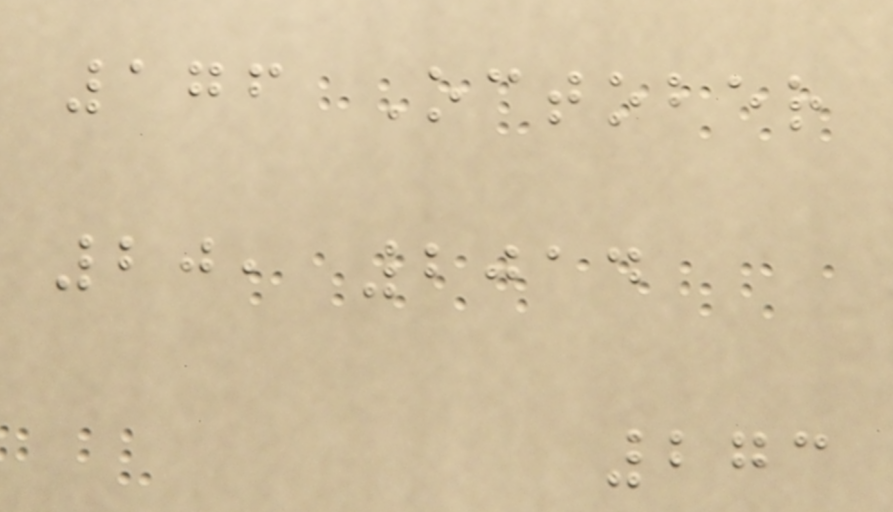176 October
20, 2014
273
